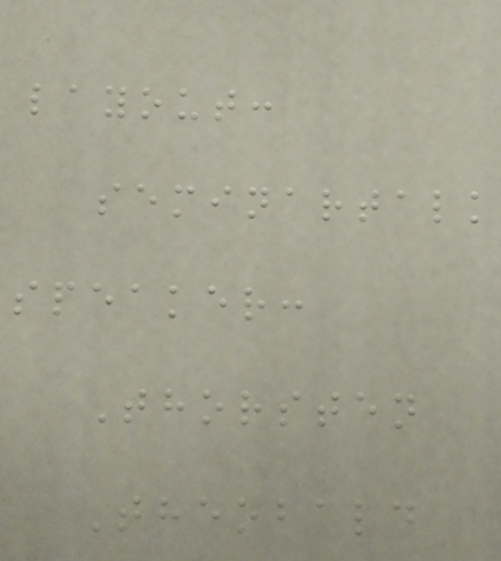layout:
seminartalk
speaker:
Thorsten
Theobald
